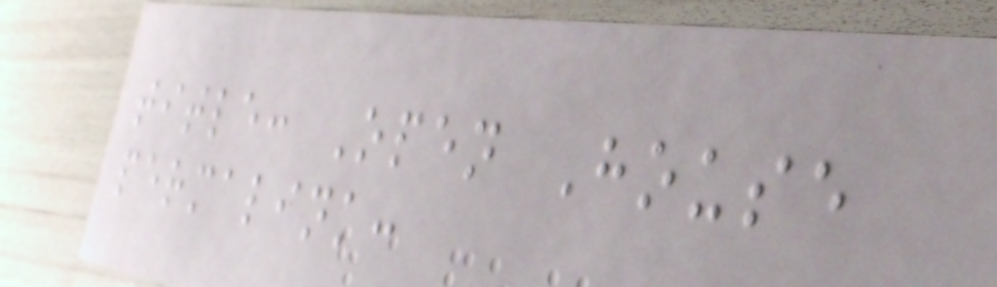title: Open House
permalink:
